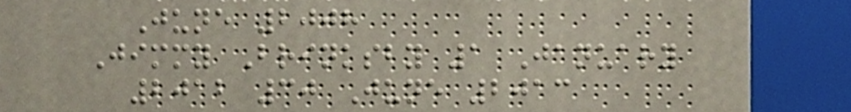June 2008
Jimmy Brinksby 1 January
2012 30 June 2013
